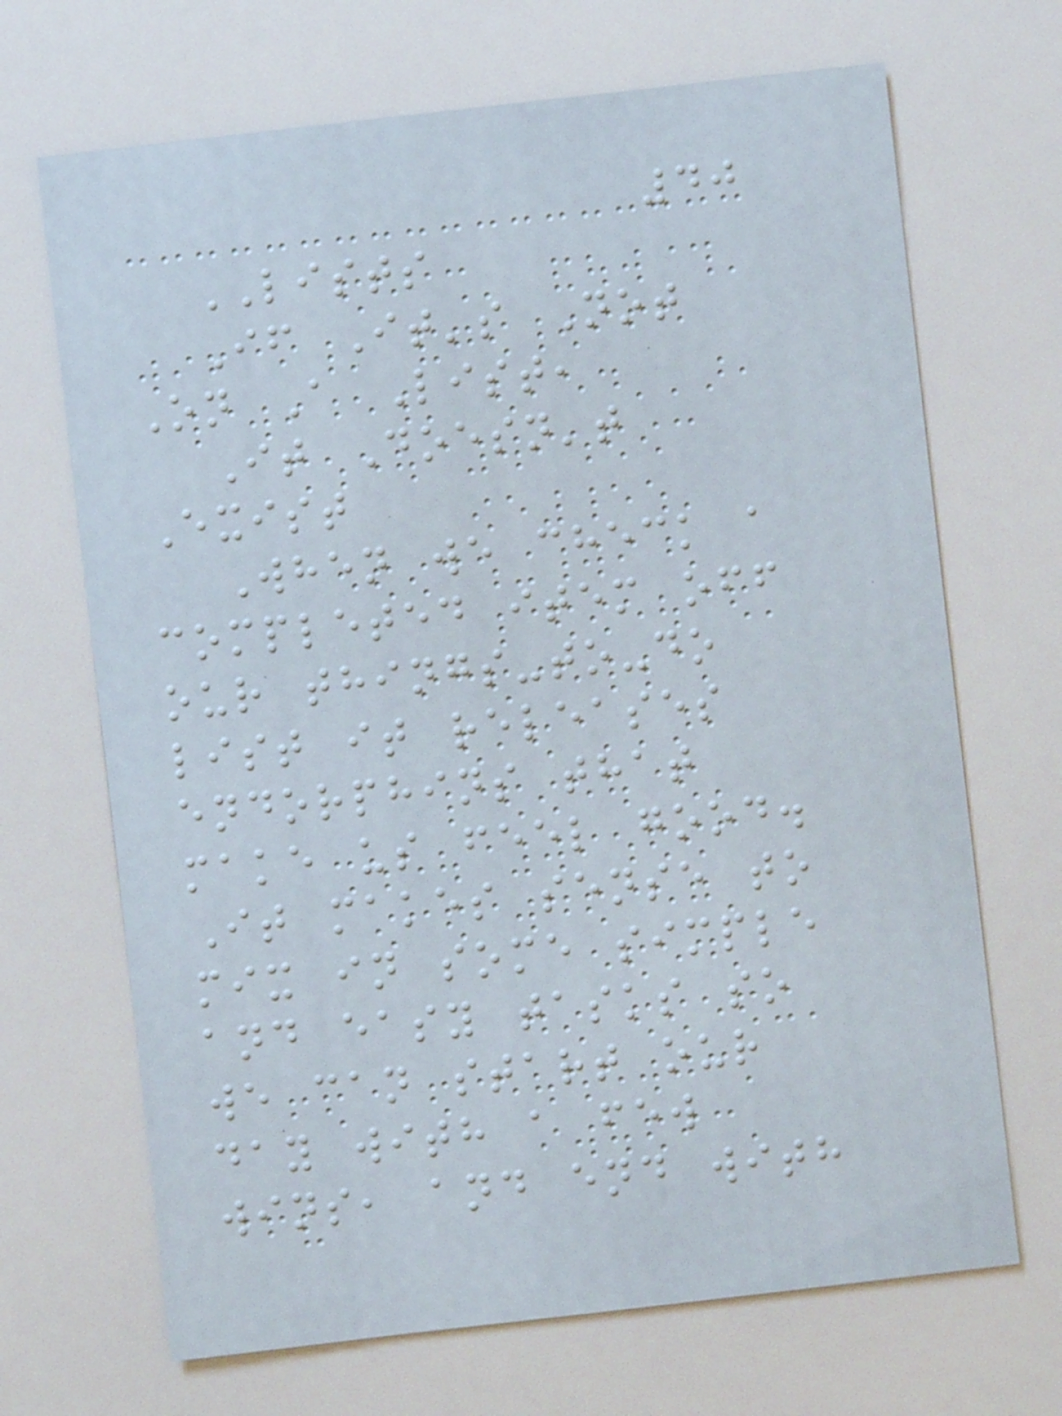40
LISTS
If It's Not
On A List,
It Doesn't
Exist
When we check a
completed item off
our things-to-do
list it releases
endorphins that
make us feel good.
It makes sense to
mix in some simple
and easy tasks so
we can start our
day with a few
wins, and end with
